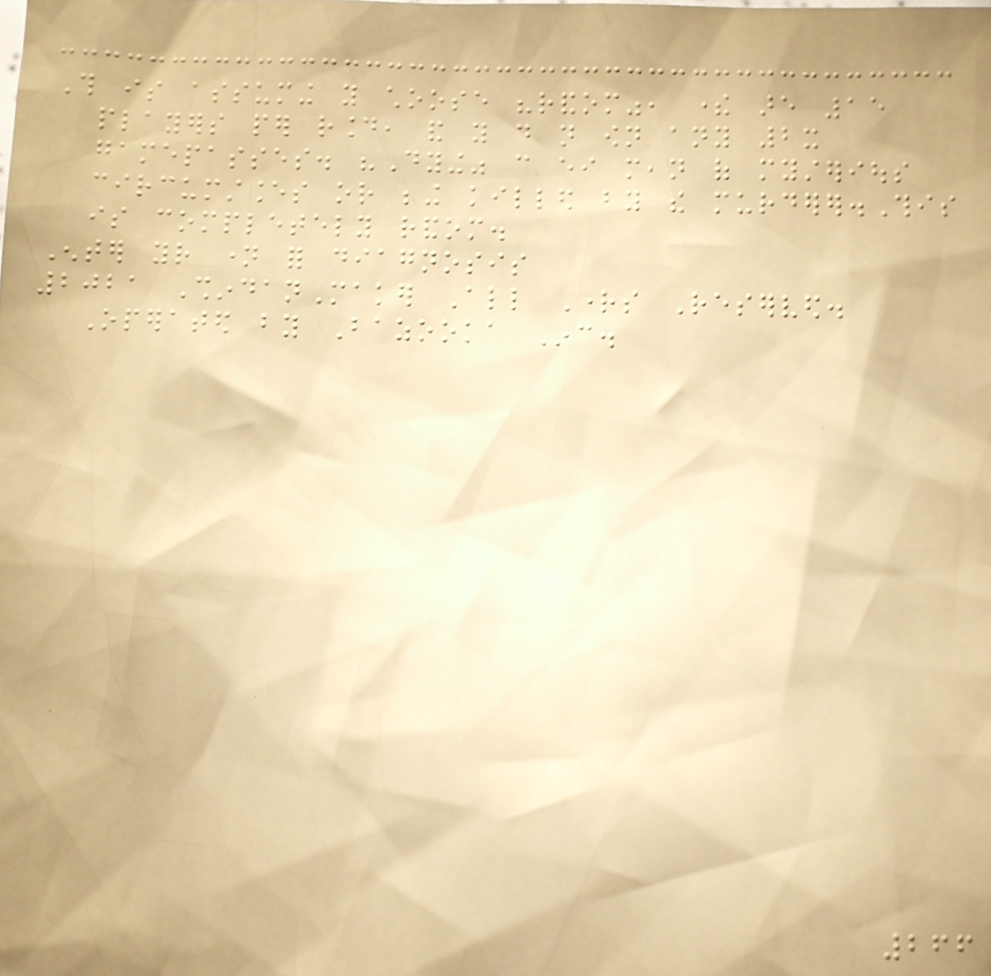This is assuming you choose "random", there are 15
players per round, and you do not own any 2x
gamepasses. "Dying" can either mean of mysterious
circumstances or being killed by the murderer.This
is completely random.
Enter your name for diagnosis
2021 ShindanMaker All Rights Reserved.
Operated by Bazooka Inc.
266
